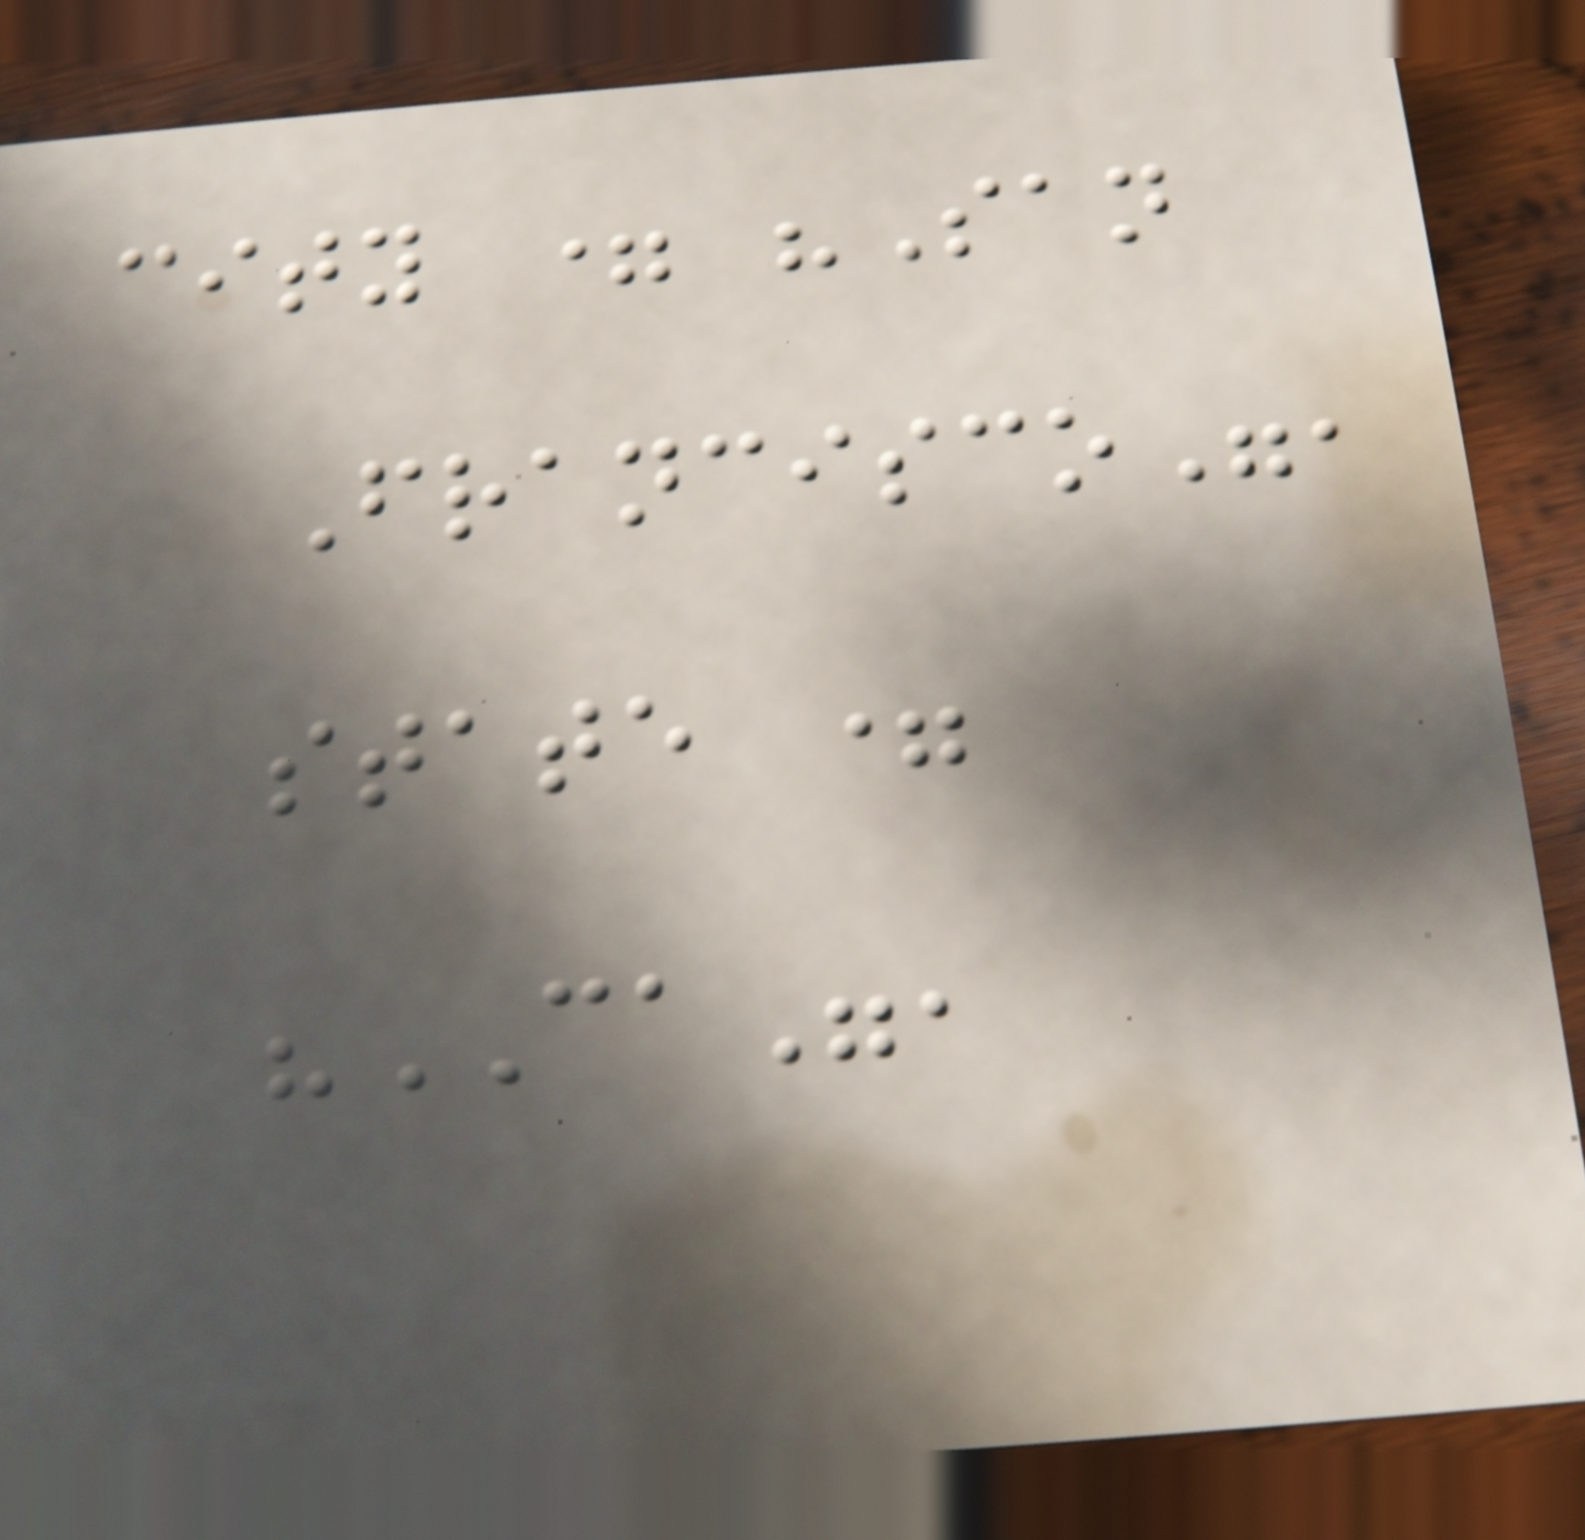city = "San
Francisco",
state =
"CA",
